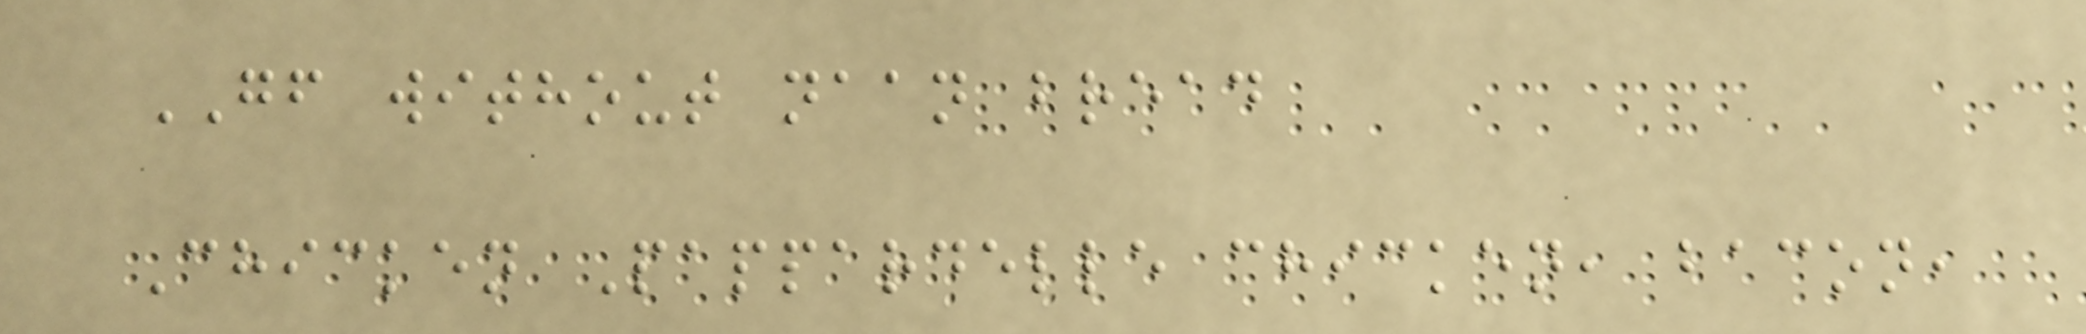GF without naan bread
Chicken Pappardelle chicken, bacon,
